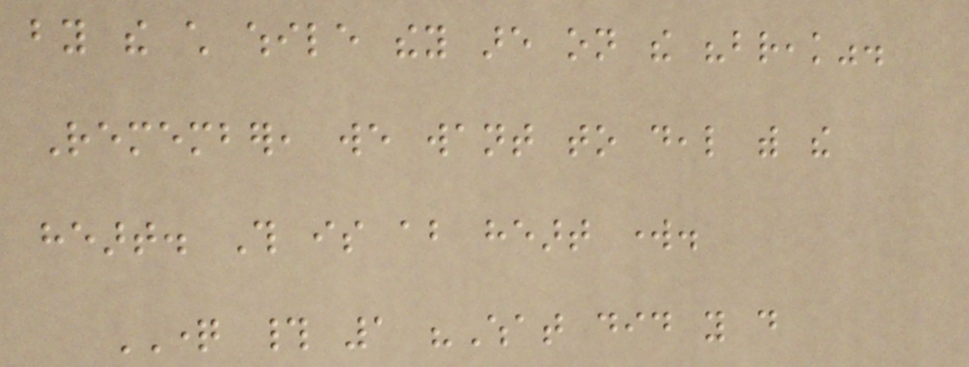by the child while they are on the "break".
Remember, we want to deal with the
heart. This is about heart work.
QUESTION # 1 "What did you do
